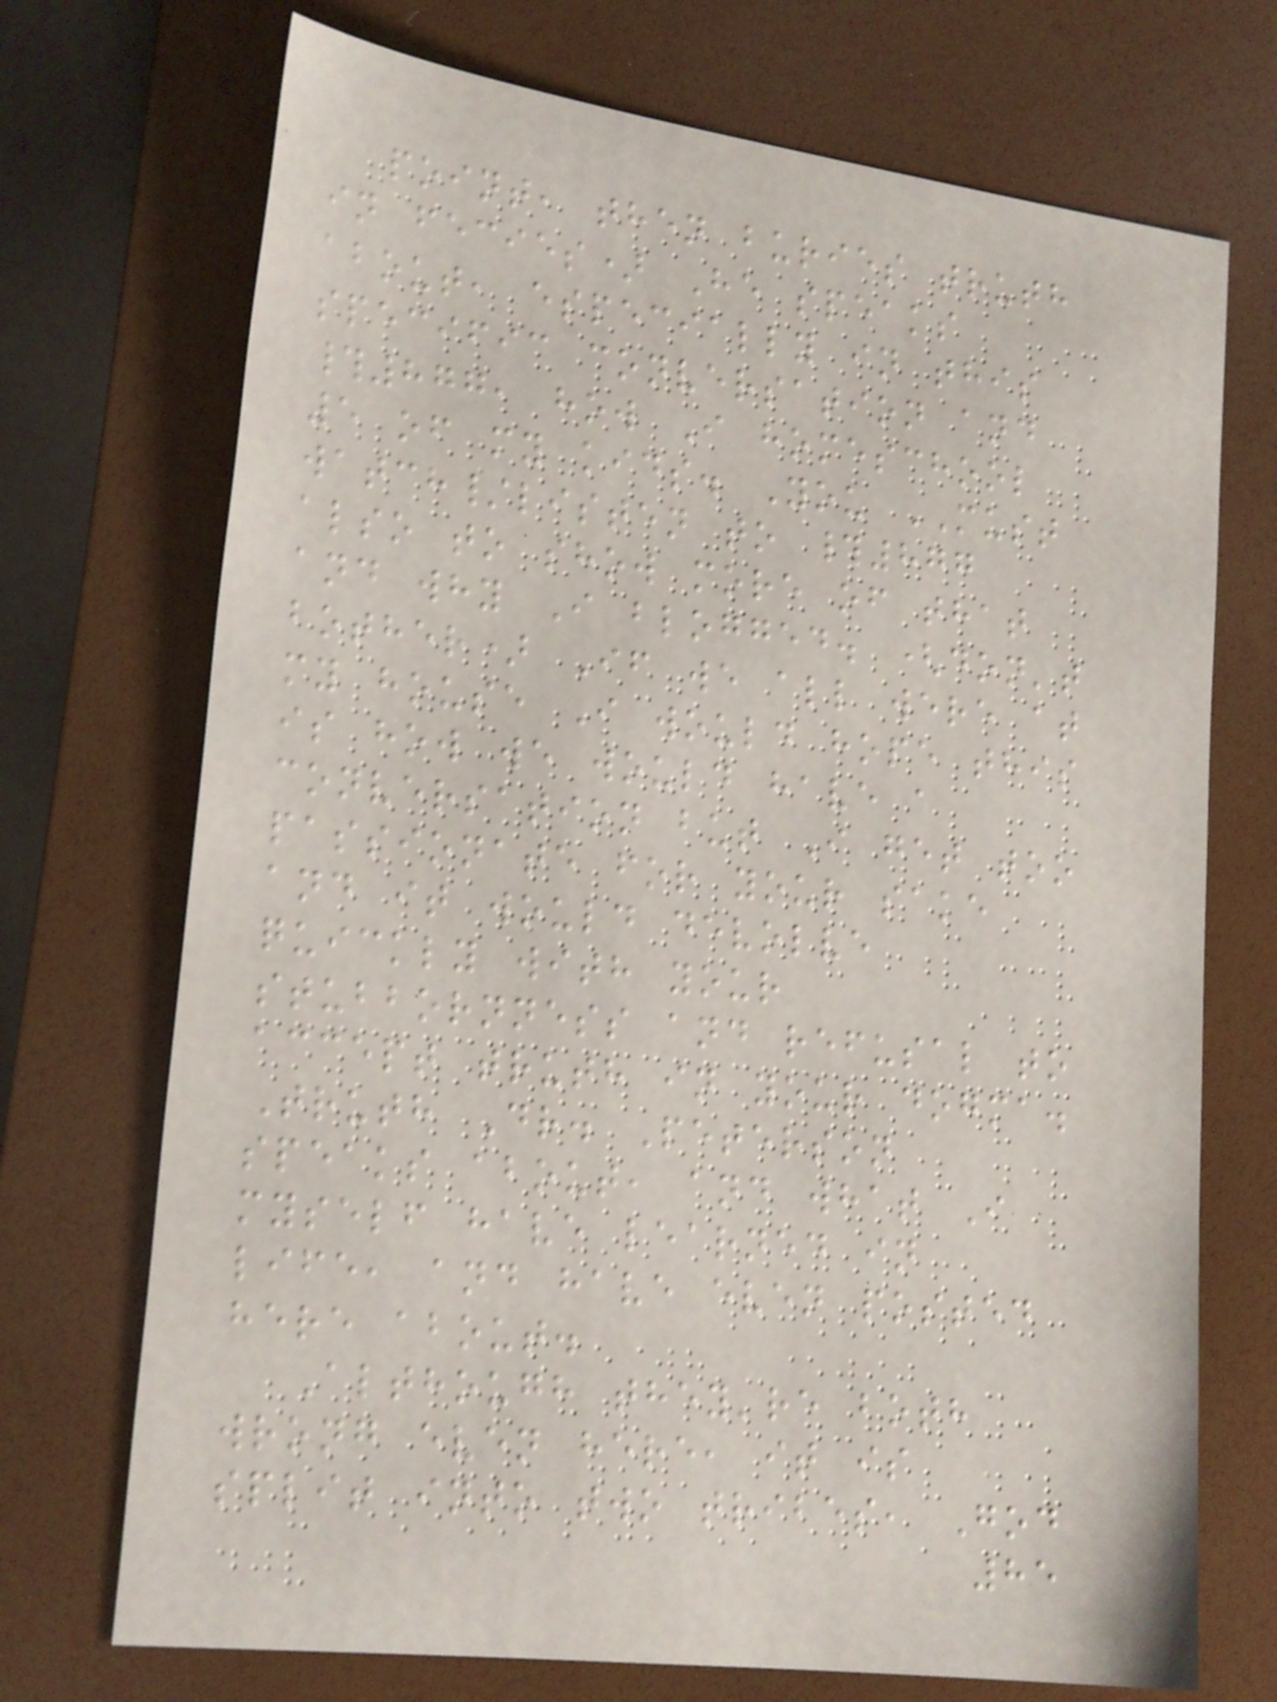point, then buries truth
in fecies) He speaks
about, especially in this
specific conversation and
#877, how I homeschool
5 of my kids. You MUST
watch/listen to #877
also to show more of that
and why I blogged. (don't
bother) If we all were at
my house I would hope this
is how we would have a
conversation but I get too
passionate for your sake
and it would devolve
quickly with your
stubbornness and refusal to
accept truth in your dogma.
Truth Dr. Peterson
speaks about, and what I
myself have learned in
life, and have even posted
here about.
Although they're both
wrong even here, it is
split into two tribes, God
85
